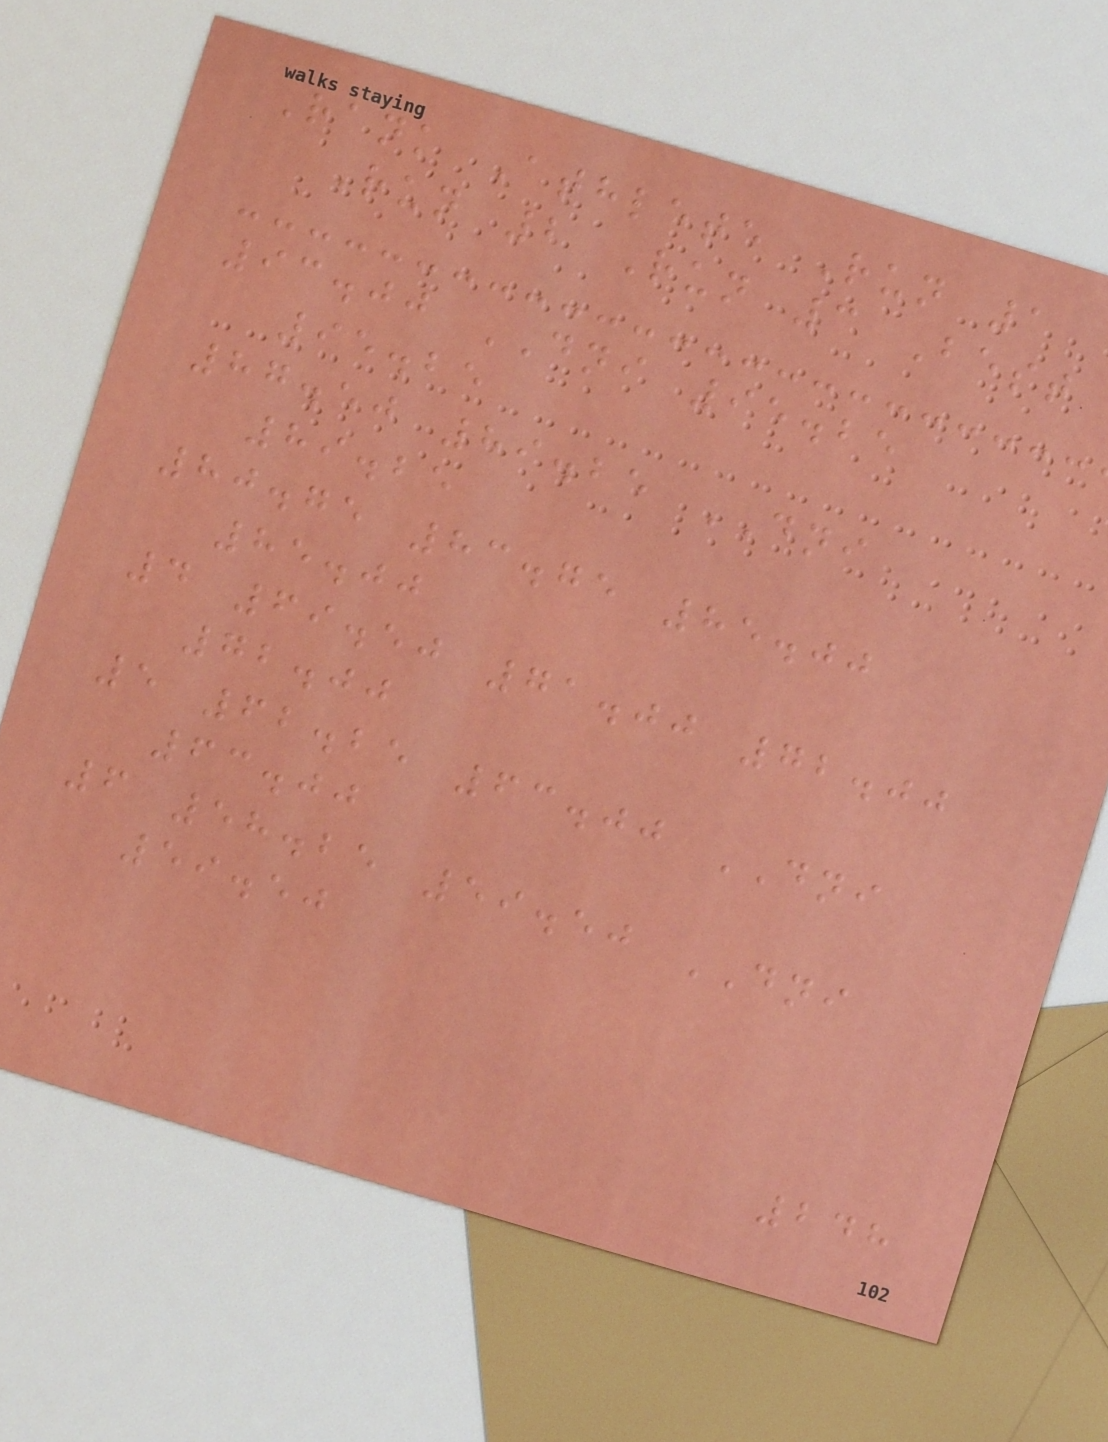Rank Athlete Run 1
Run 2 Run 3 Best
93.00 DNI 95.25
95.25
87.50 89.25 DNI
89.25
80.75 83.75 85.00
85.00
4 69.50 71.00 72.00
72.00
5 62.25 63.00 DNI
63.00
6 58.25 59.50 DNI
59.50
248
